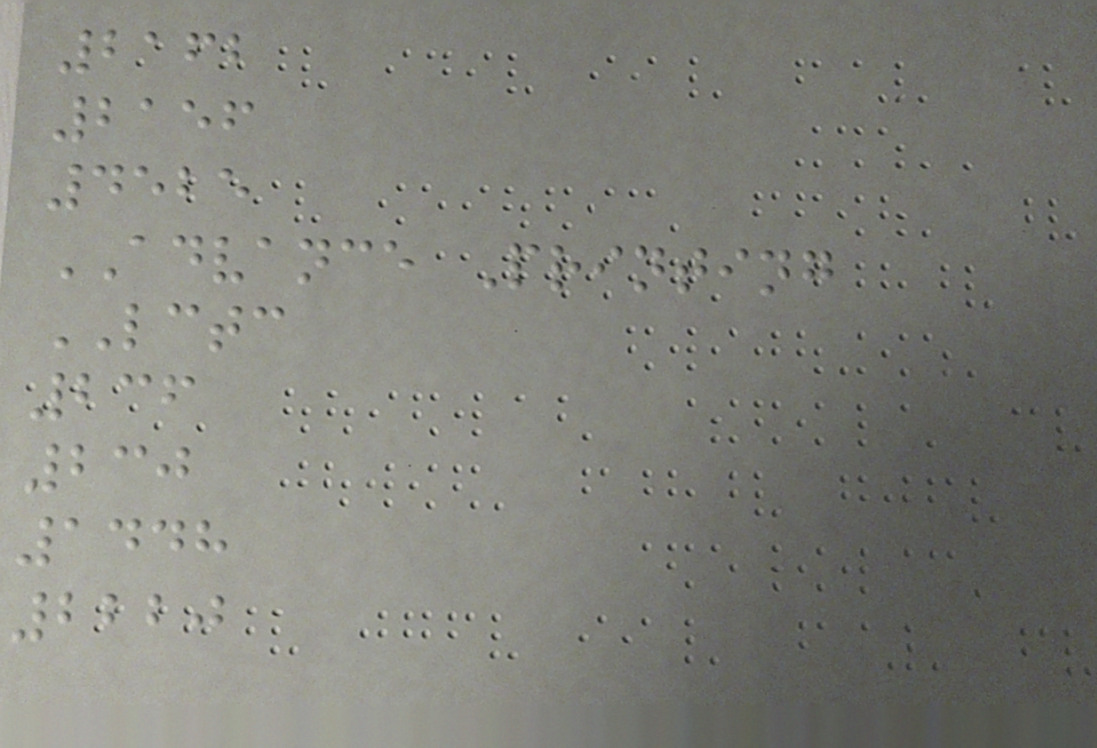2162
2156
4525
ADVANCE Printing
LCTC
236
230
1448
2220
